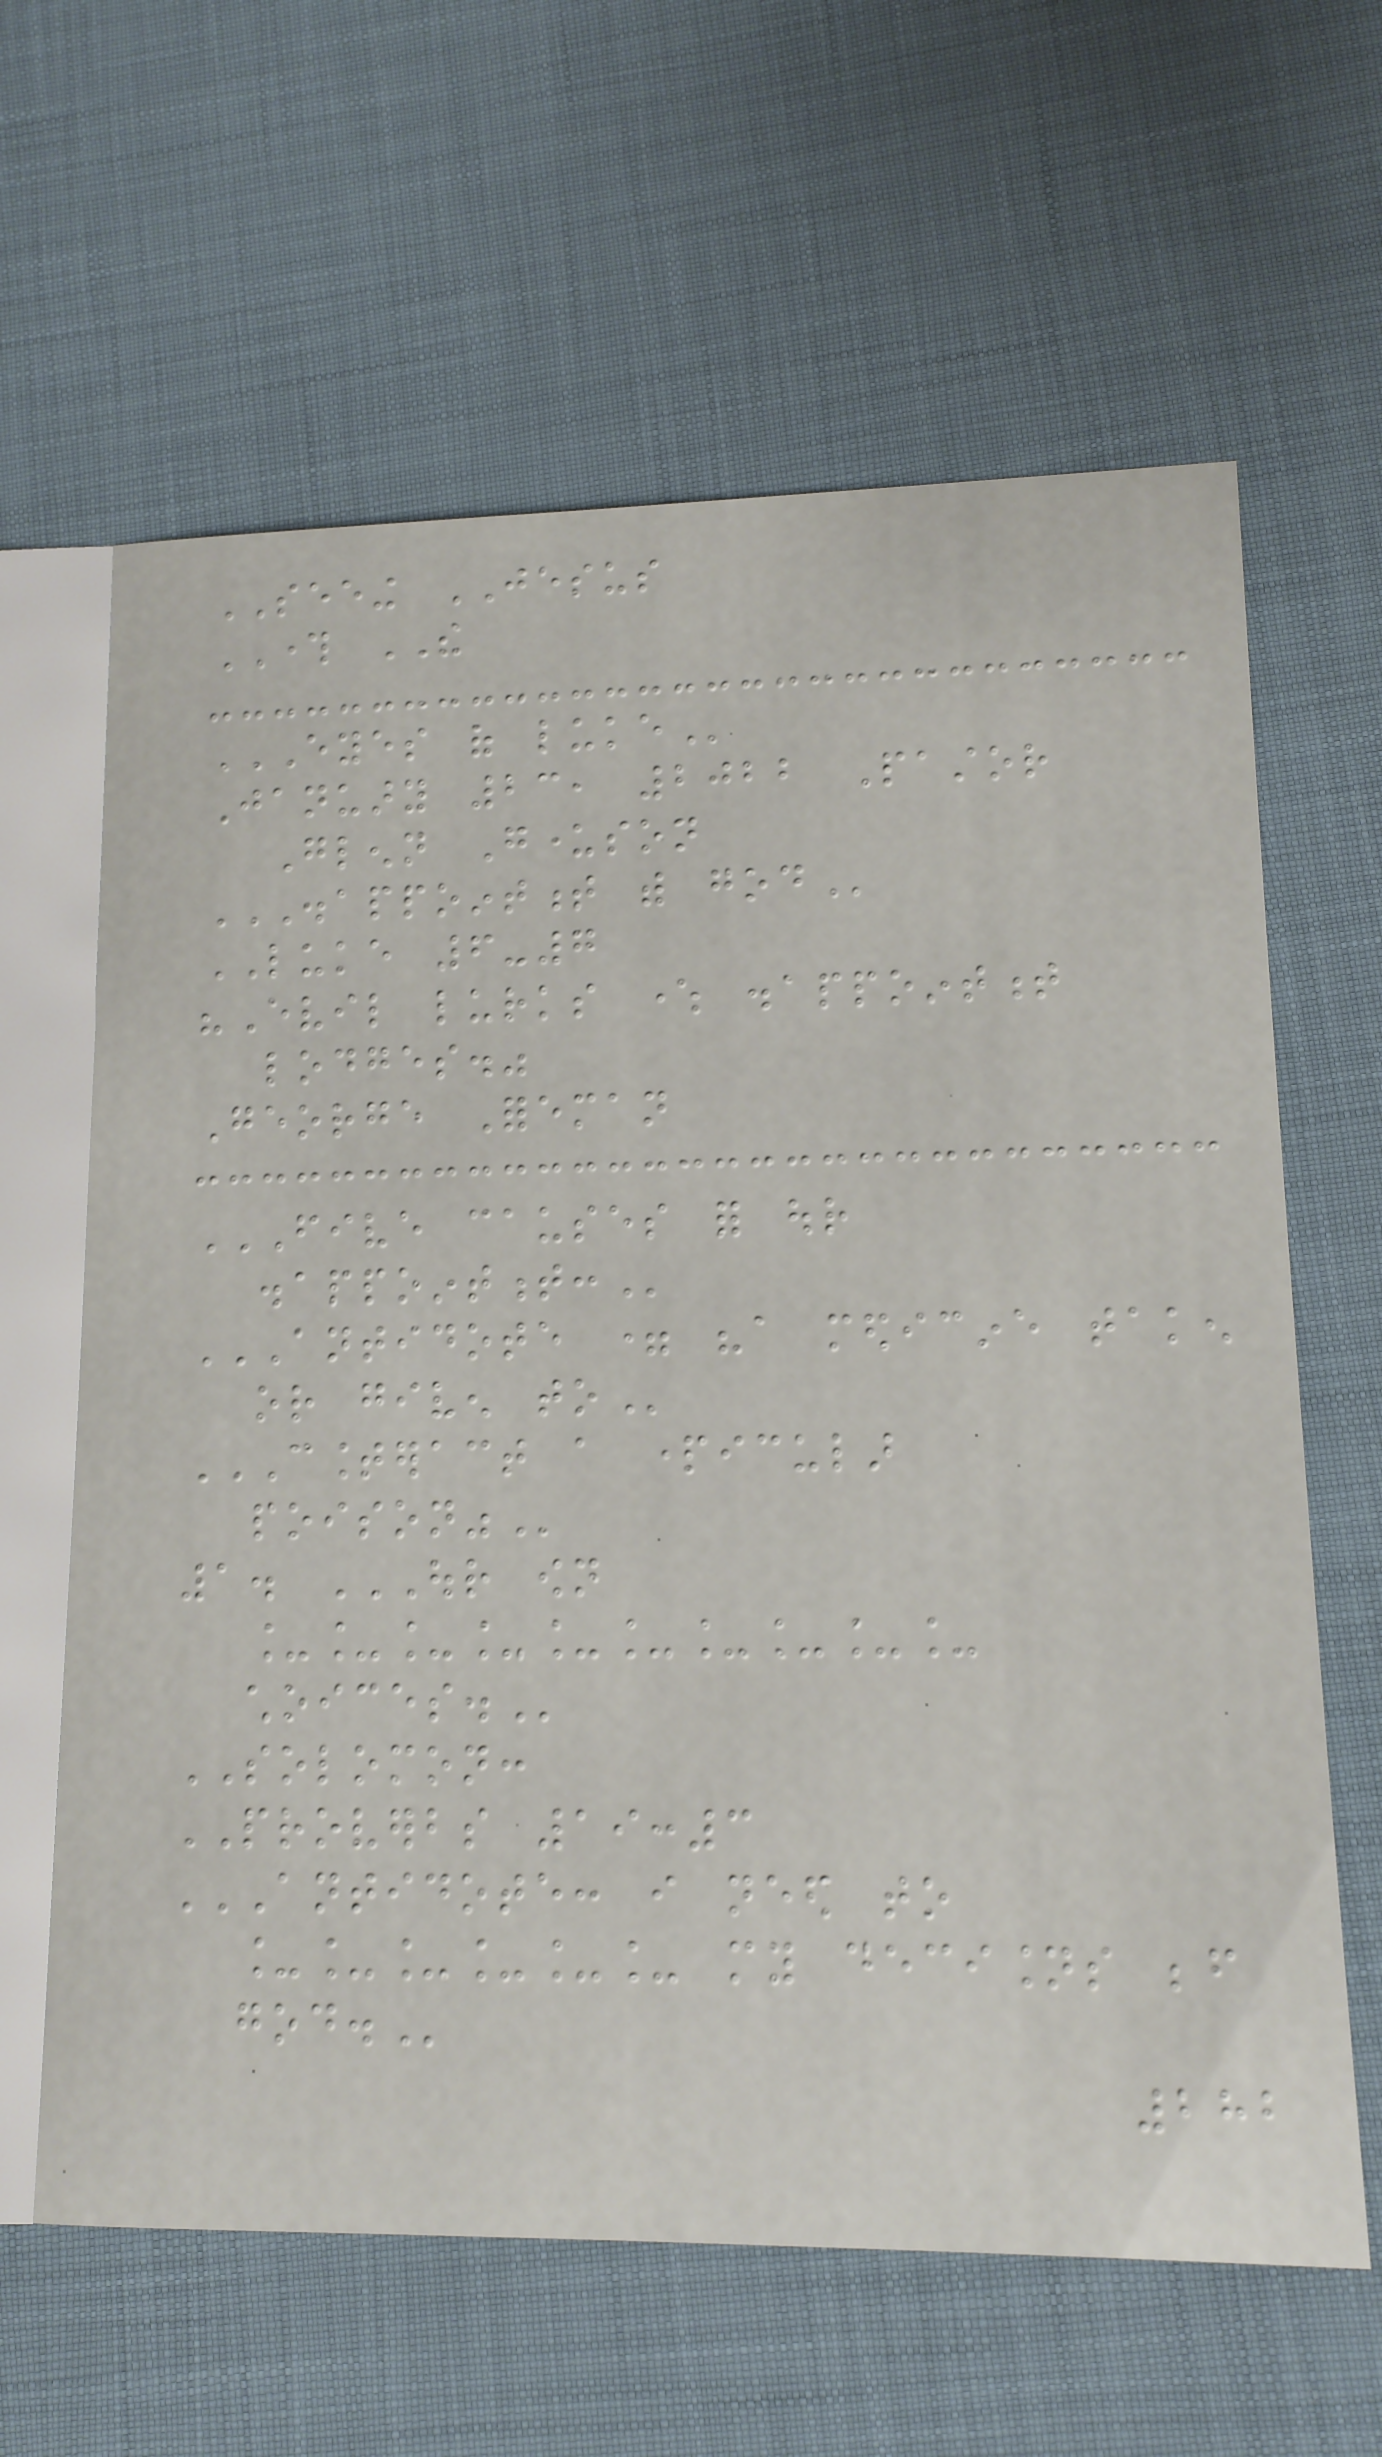SEEING JESUS
THROUGH THE
EYES OF LUKE
January 23, 2022 Pastor
Glenn Gunderson
DISAPPOINTMENT WITH GOD
LUKE 6-7
"Evil lurks where disappointment
lodges."
George Foreman
FIVE CAUSES FOR OUR
DISAPPOINTMENT:
ANTIDOTE = "A MEDICINE TAKEN
OR GIVEN TO
COUNTERACT A PARTICULAR
POISON"
1. OUR OWN
__________
CHOICES.
SOLOMON:
PROVERBS 19:3
ANTIDOTE: I NEED TO
______ MY DECISIONS BEFORE
GOD.
282
